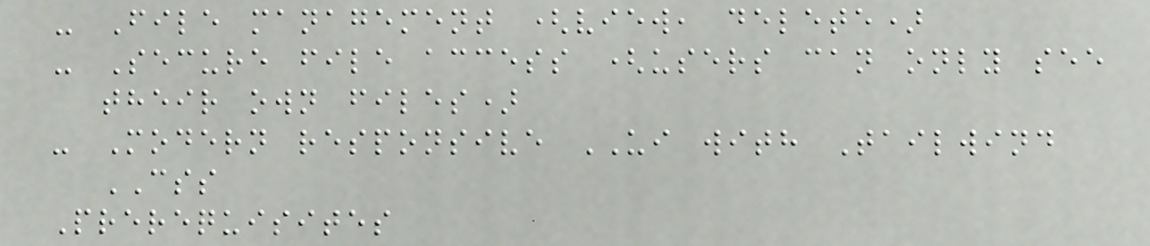- File management (view, delete)
- Secure file access (users can only see
their own files)
- Modern responsive UI with Tailwind
CSS
Prerequisites
